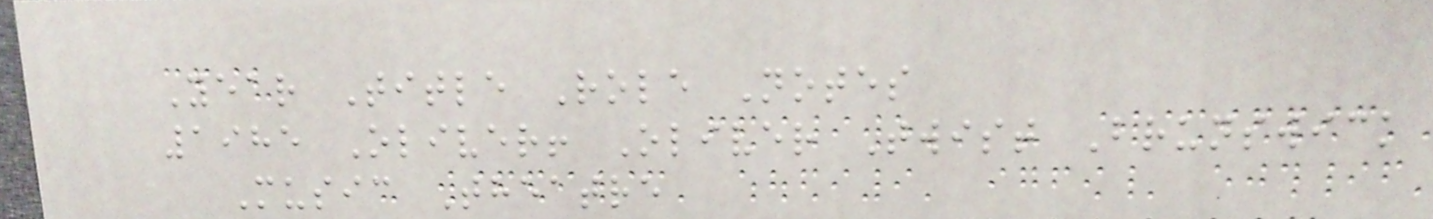Year Title Role Notes
1985 Oliver! Oliver Twist Brunswick
Music Theatre
